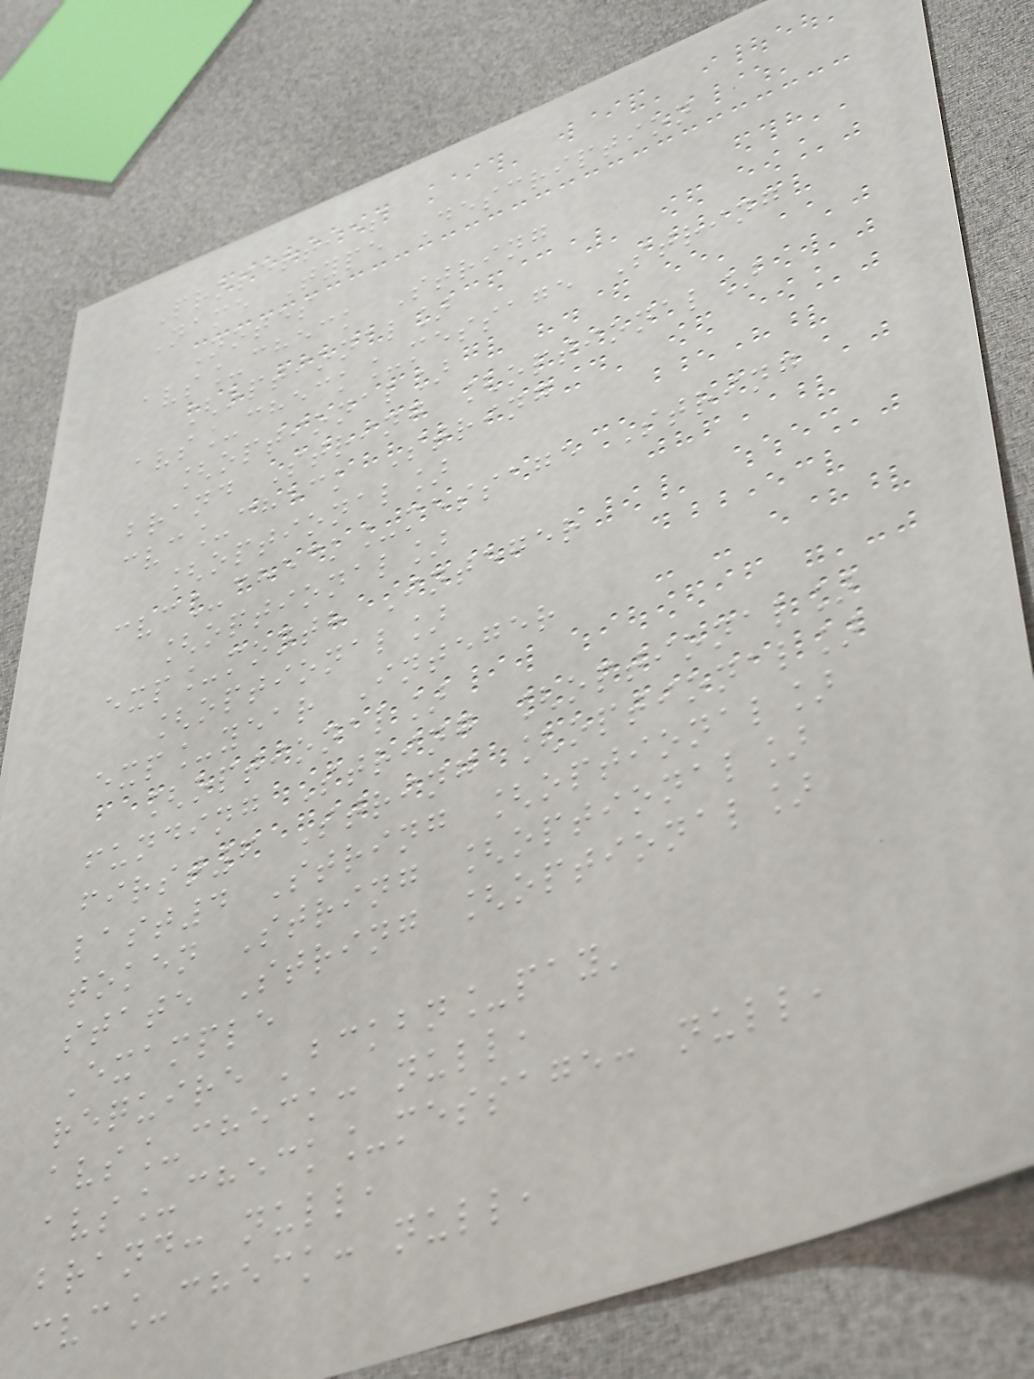Properties
Name Type Description
Notes
avs_check String
[optional]
avs_check_message String
[optional]
brand String [optional]
cvc_check String
[optional]
cvc_check_message String
[optional]
exp_month Integer
[optional]
exp_year Integer
[optional]
funding String [optional]
first6 String [optional]
last4 String [optional]
token String [optional]
state String [optional]
Example
require 'bckbn_pay'
avs_check: null,
avs_check_message: null,
brand: null,
cvc_check: null,
